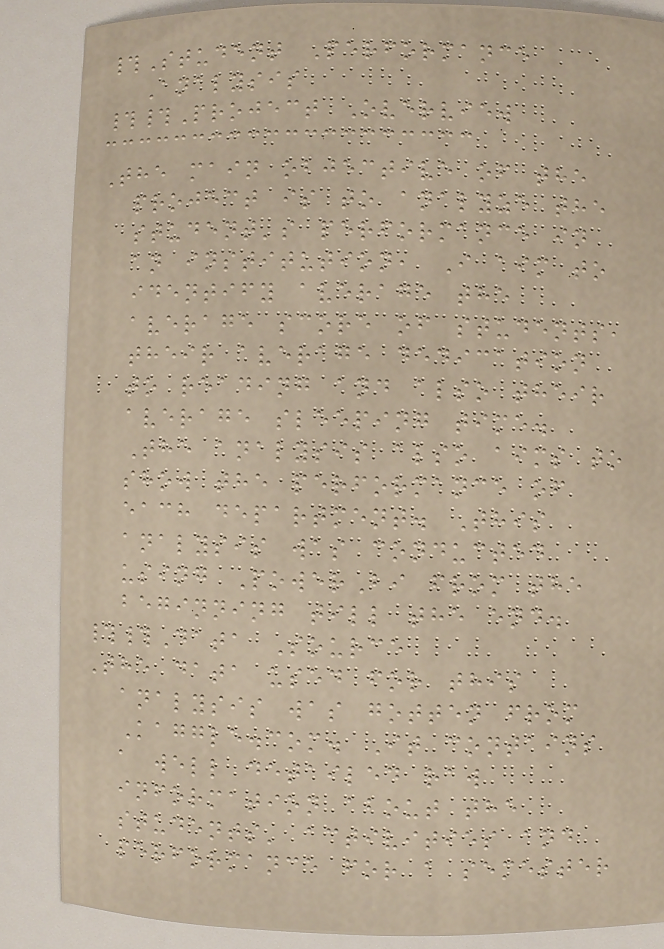#Student Performance
Analysis
##Project Overview
The main objective of the
project is to analyze the
student's performance in
an institution, I aim to
identify average the
average score of students,
their average dedication
to reading and also their
average sleeping time.
The analysis also aims to
show the performance of
each department. This
analysis was conducted
using PowerBi from the
beginning till the end.
##Data Source
The data used for this
analysis was gotten from
Kaggle.com. It contains
a well detailed raw
information about the
students' activities and
performance for a semester
